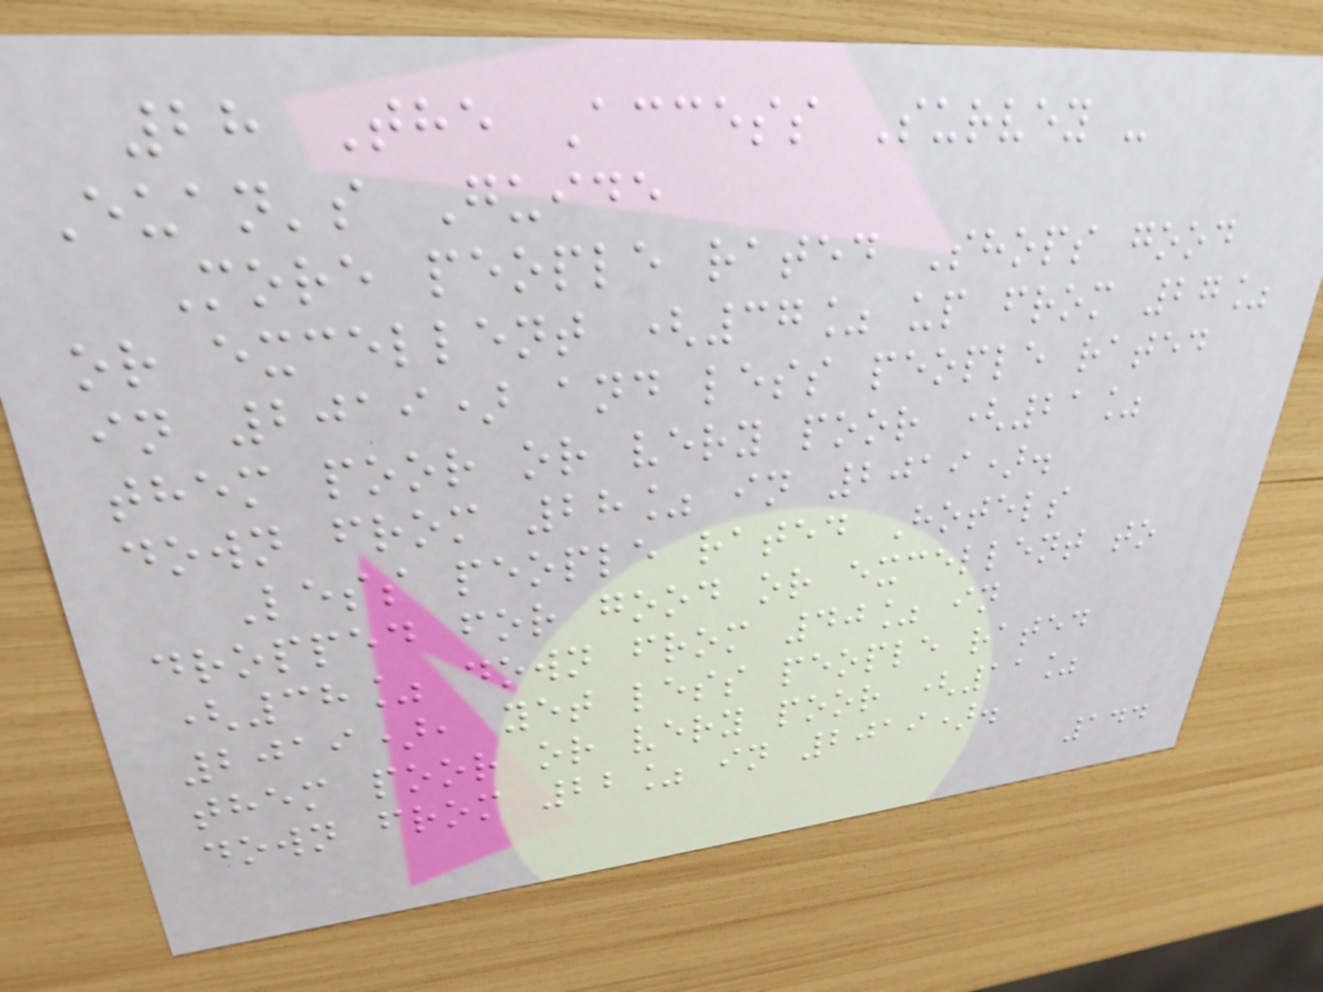28 The Access Survey -
Euan's Guide
More people rated Shops good
or excellent (37% up from 27%
in 2019) and less people rated
them poor or very poor (21%
down from 28% in 2019).
Less people rated Hotels
dropped for good or excellent to
(38% down from 40% in
2019), yet less people rated
them poor or very poor (11%
down from 22% in 2019).
144
